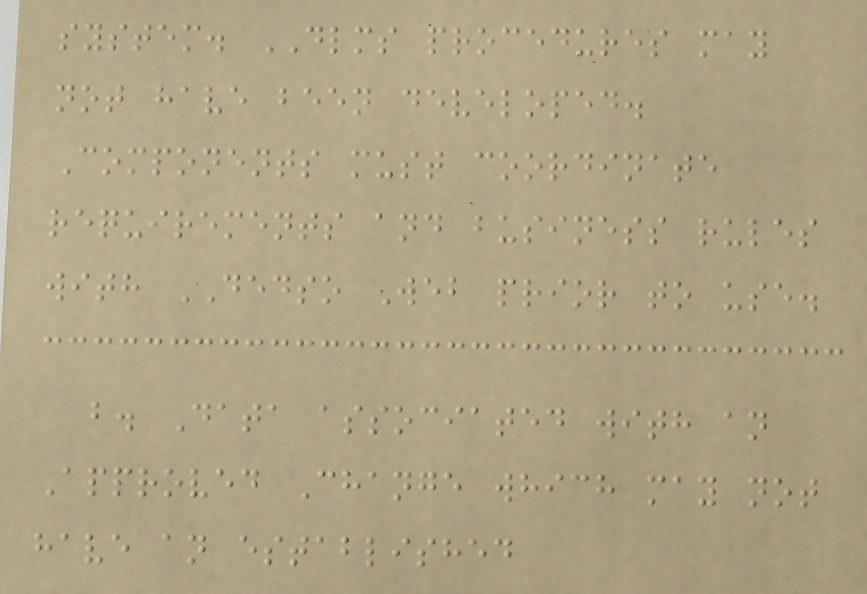system. DLMS procedures may
not have been developed.
Components must coordinate
requirements and business rules
with DEDSO Web prior to use.
b. Data associated with an
Approved Change which may not
have an established
